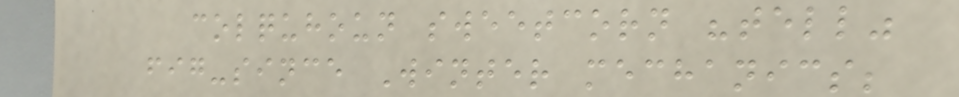colquhoun sweetcorn "tell"
fig-since Winter mechanics;
